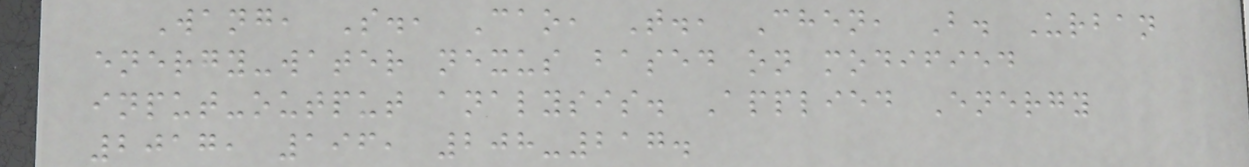Wang, S., Cao, T., Chen, B. Urban
energy-water nexus based on modified
input-output analysis. Applied Energy
2017, 196, 208-217.
